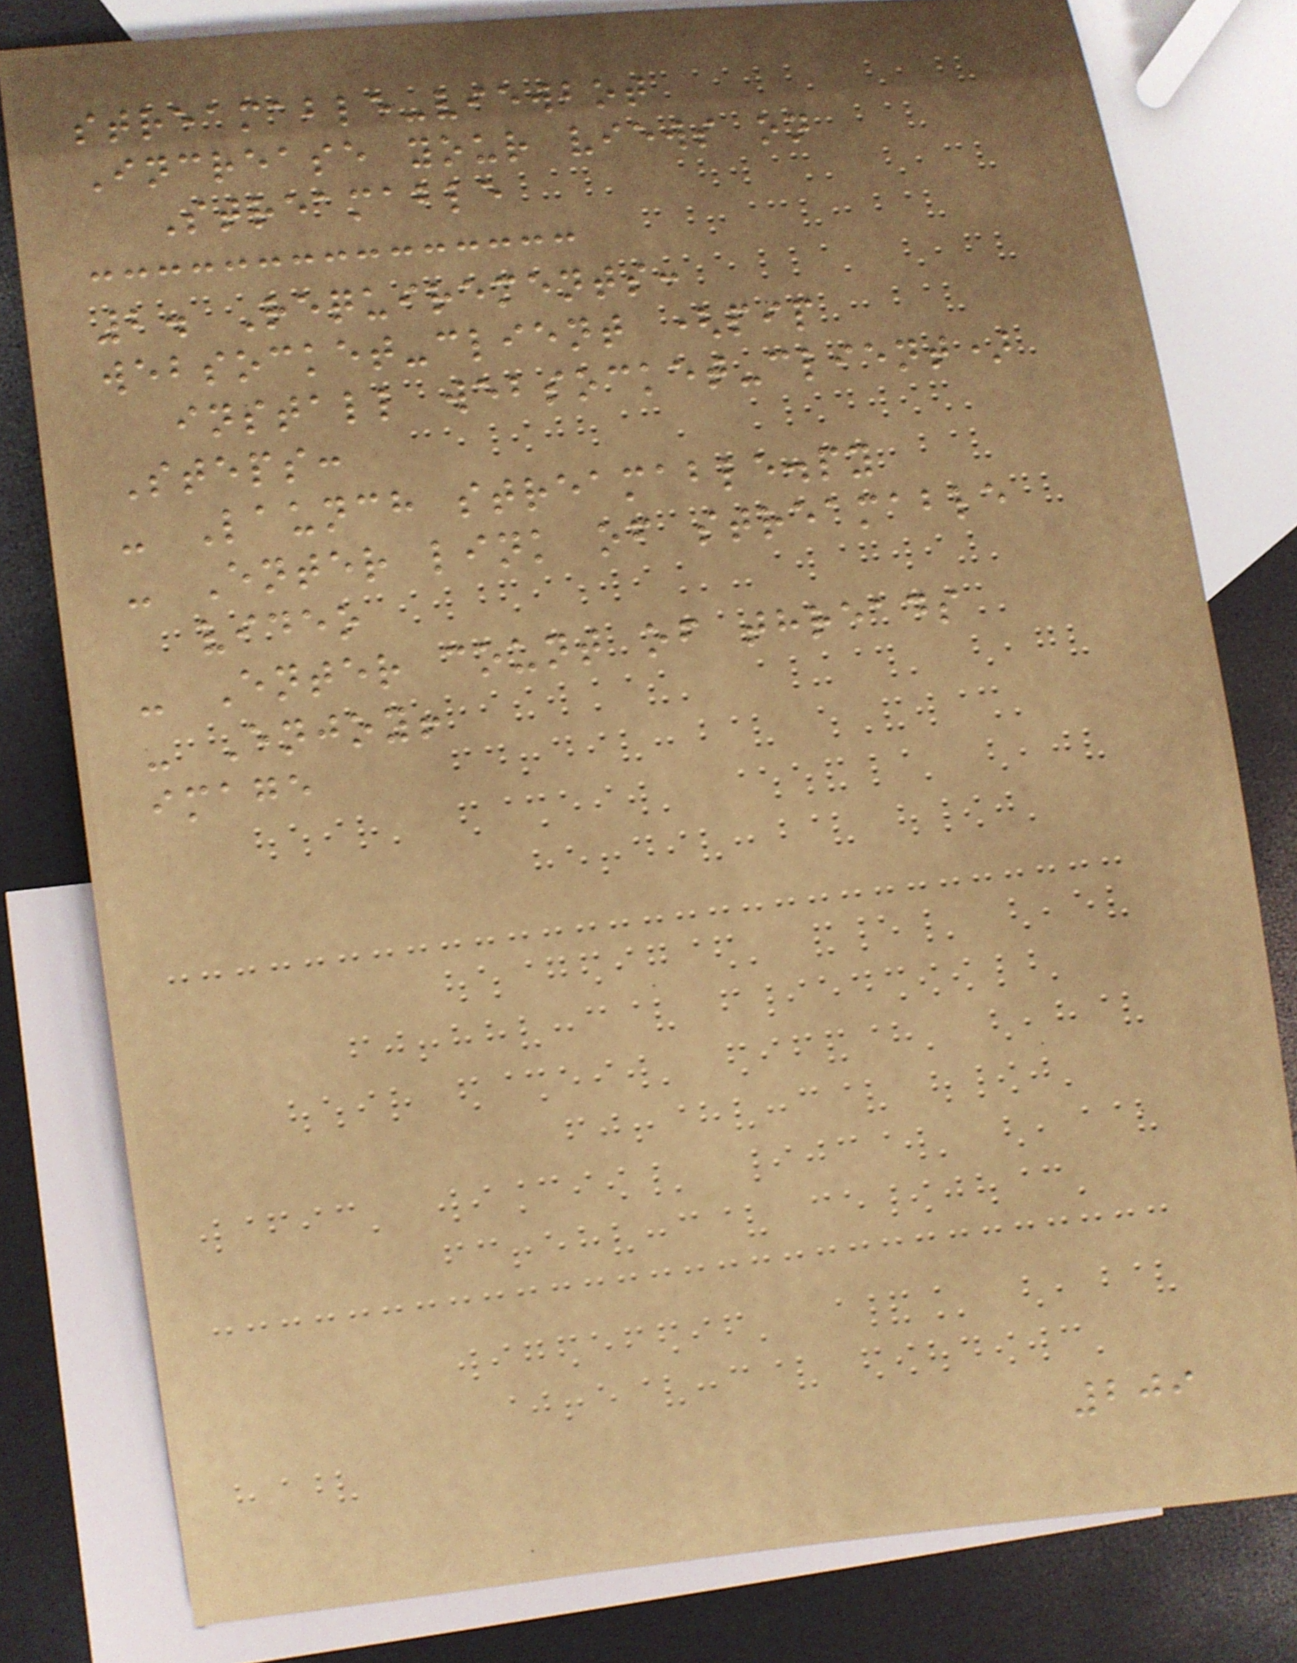streamable-viewbot
Increase your views on
Streamable
2. Requirements:
websocket-client (pip
install websocket-client)
Steps:
- Launch streamable.py
- Enter link of streamable
video
- Enter count of threads
- Enjoy!
image
209
